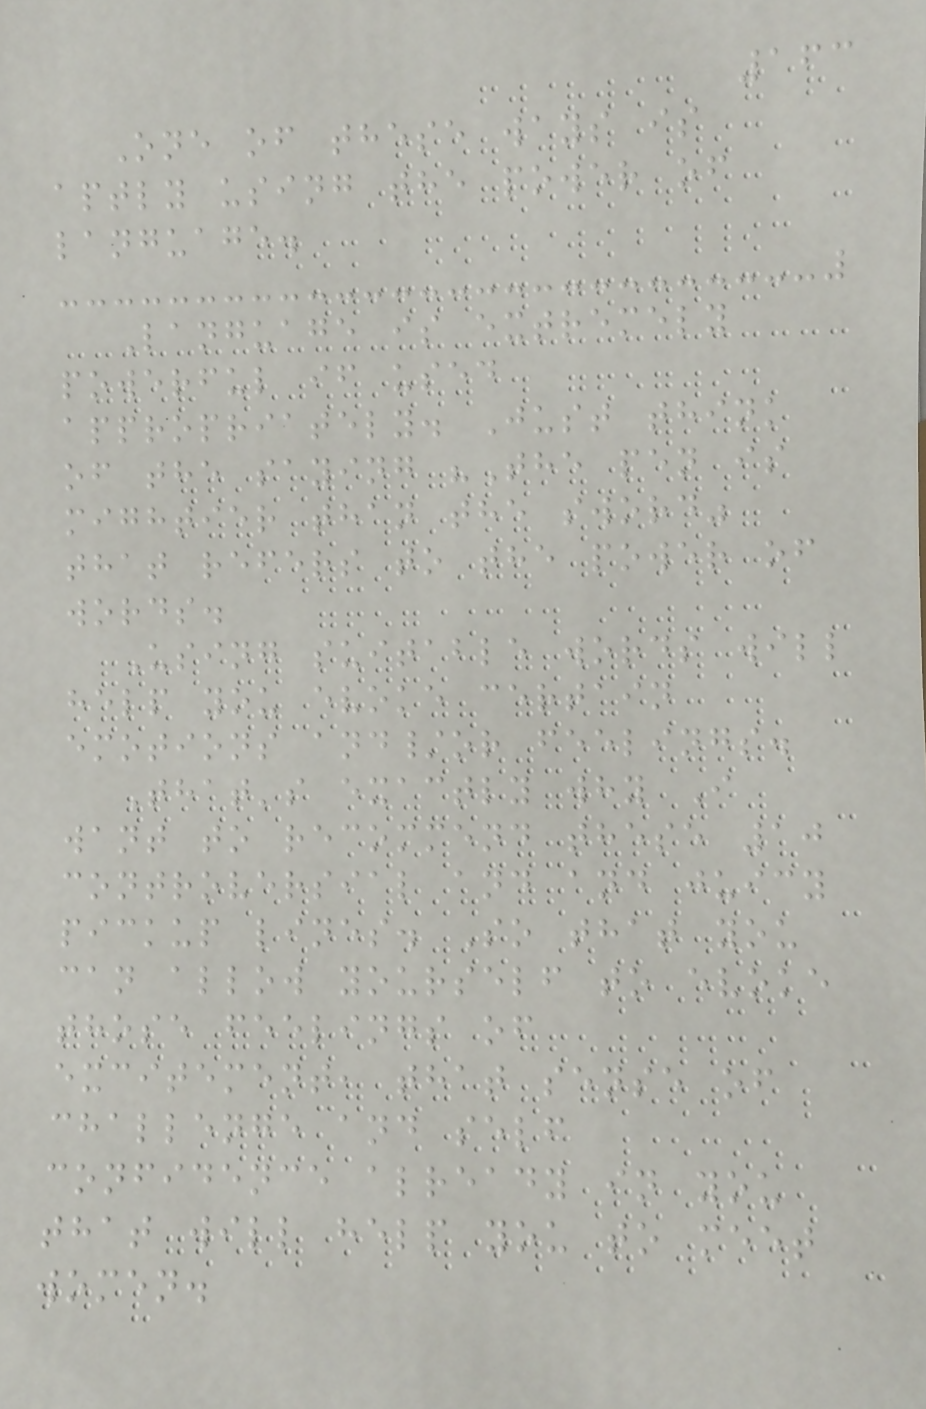163
One of these ways is
aptly using the power of
language.
Language is extremely
powerful if used
appropriately. Just think
of the saying "The pen is
mightier than the sword"
that refers to the power of
words.
Using suitable words will
help you evoke certain
emotions and/or feelings.
That's exactly why I
want to recommend these 10
controversial and and juicy
pickup lines. So that you
can allow yourself to evoke
those feelings of
excitement, that sense of
challenge and self
confidence already in you
that will help you to meet
women.
